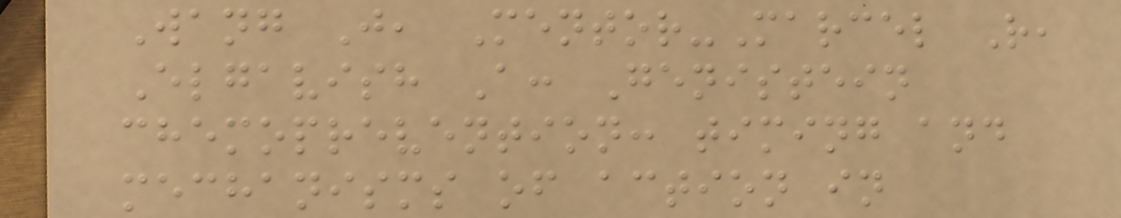Wang J, Mentor-Marcel R,
Elgavish A: Genistein
chemoprevention: timing and
mechanisms of action in
